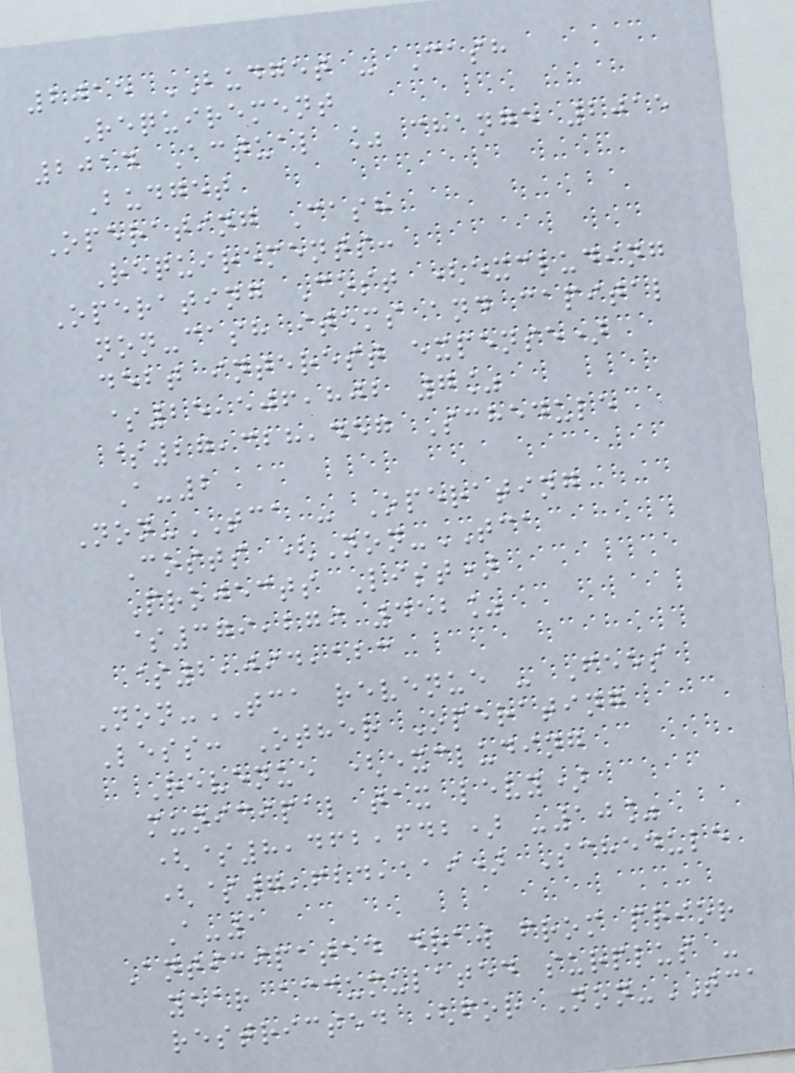2015 BUDGET - Cash
Requirement
2014 Actual % change 2015
Budget
Operating Cash
Requirements:
Operating Cost (excluding
non-cash items and capital
debt interest expense)
$25,506,802 7%
$27,328,457 Schedule
A-2
Non-TCA - Operating
Costs (Non-TCA
Projects List)
$379,279 452%
$2,094,123
Non-TCA revenue - Fees
Less: Other Operating
Revenue (excluding
municipal tax levy)
($8,462,642) -10%
($7,624,119) Schedule
A-1
Anticipated draw from prior
year accumulated surplus -
restricted (for Non-TCA
